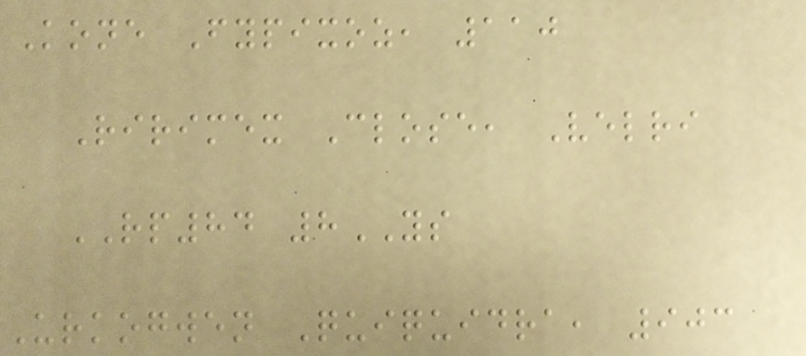Kone Fypixoz, 110
Ririmex Close, Velri
RP84 8YS
Urkogwen Quiquidra, 903
